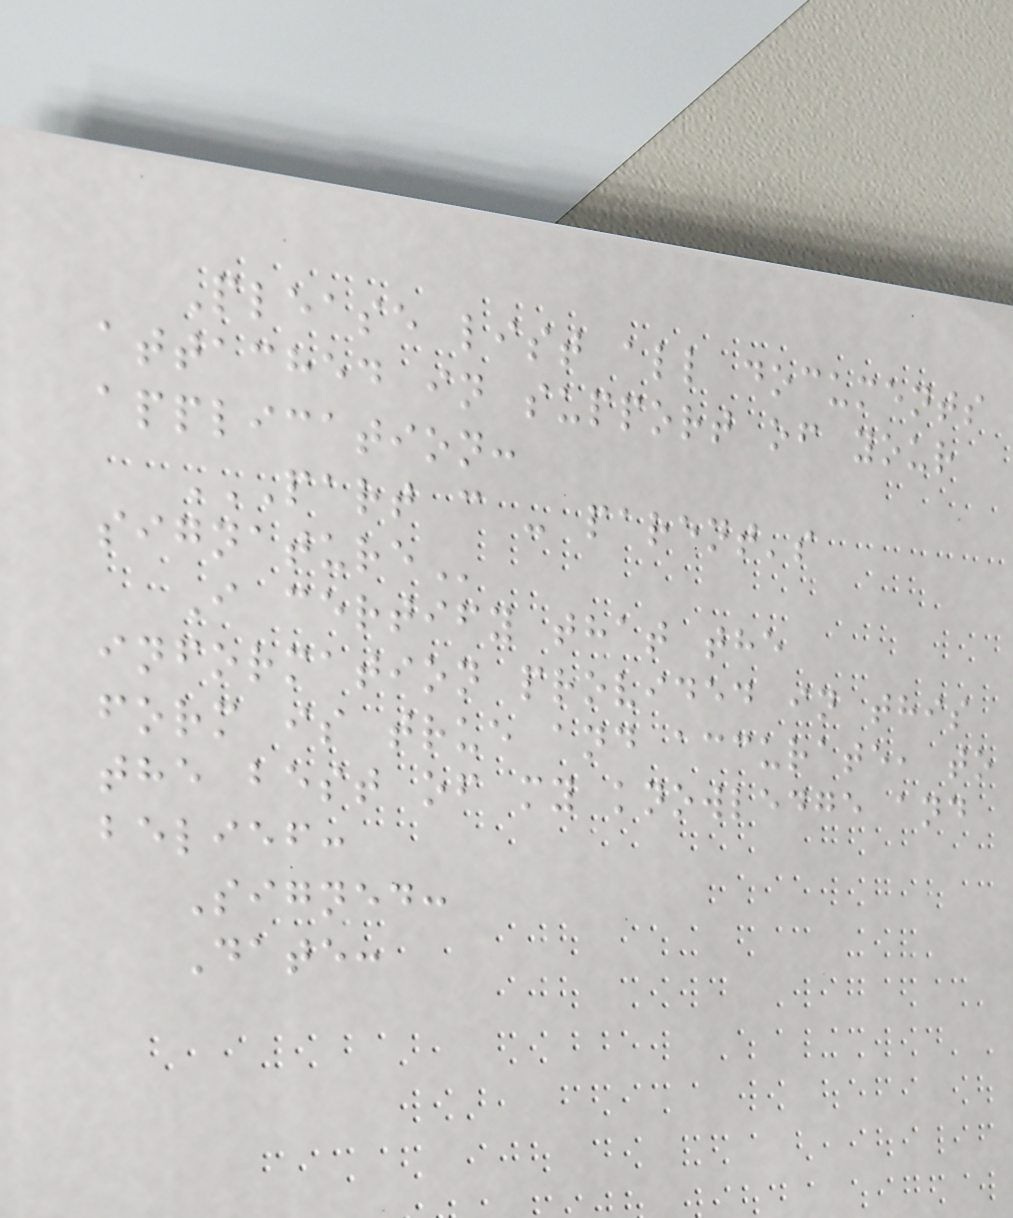Please list all documents
attached in support of your
application:
PART C - PARENT'S
SIGNATURE
I certify that the
information provided in this
form is true and accurate, to
the best of my knowledge and
belief:
Signed:
Date:
